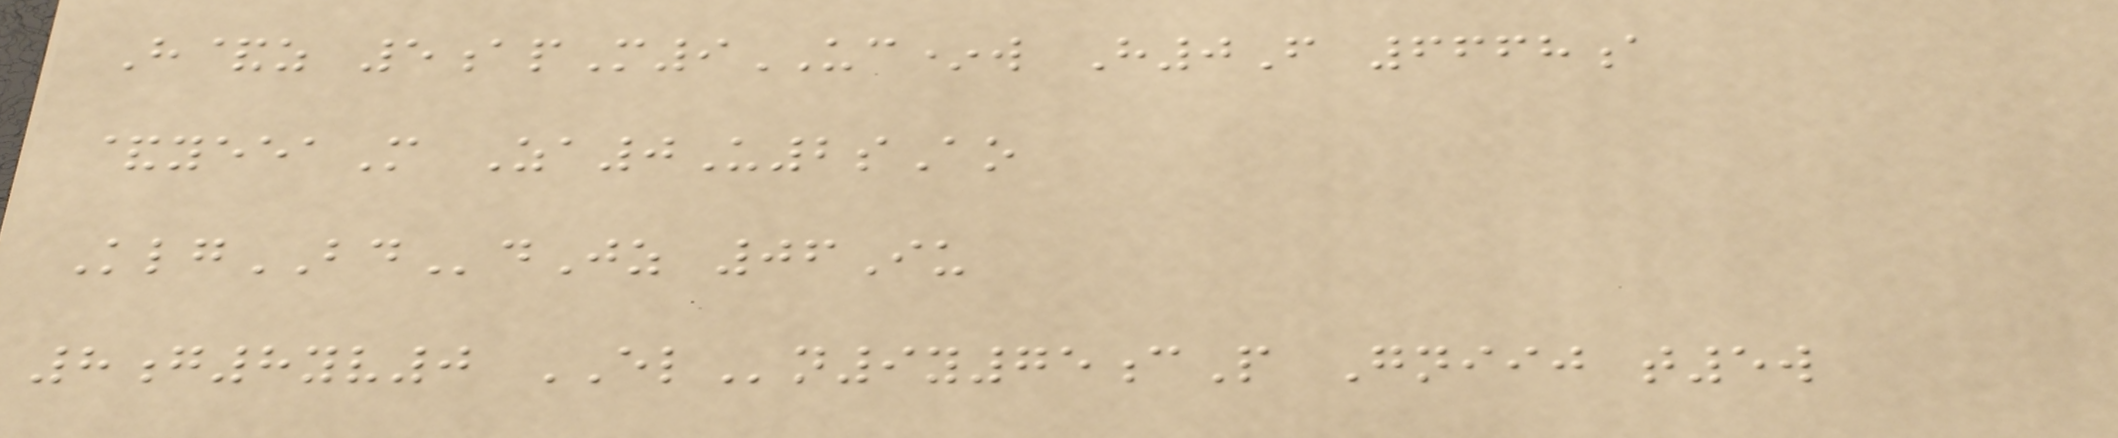H&z 5apM9UC*w H0F 6668a
&yeeaM Za0U2sAo
KlgBDdJz 06Iu
8g8yv0 ELn9y75cP Gniij t5w
